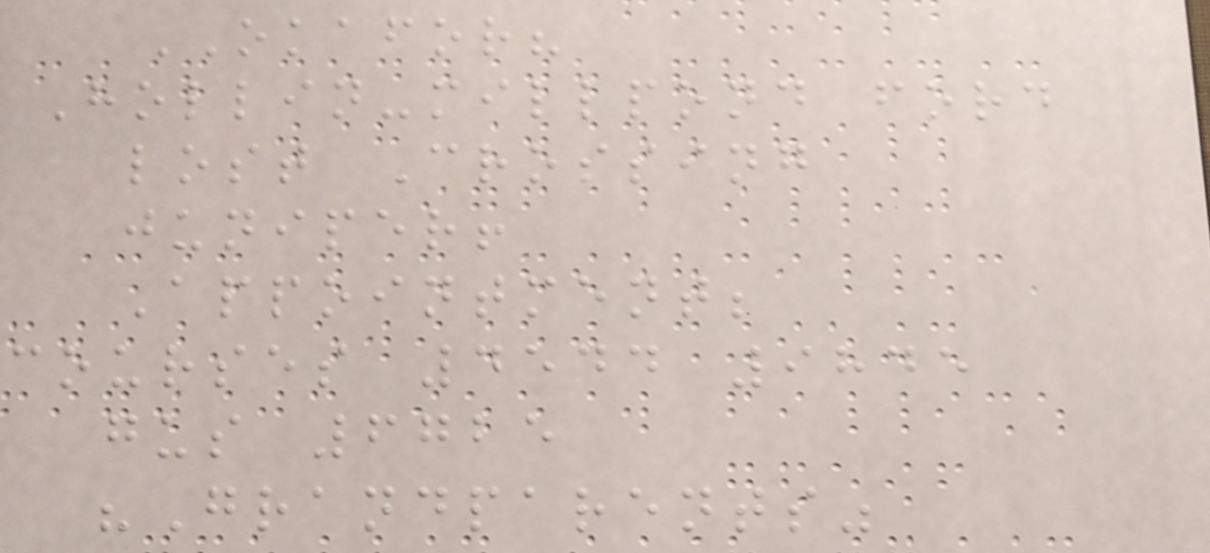OKAFOR?
Hollin-millpond ford
lost Crossing
juniper!
Appointment;
courses 4544 9845
gus 6725
"Grandparents"
